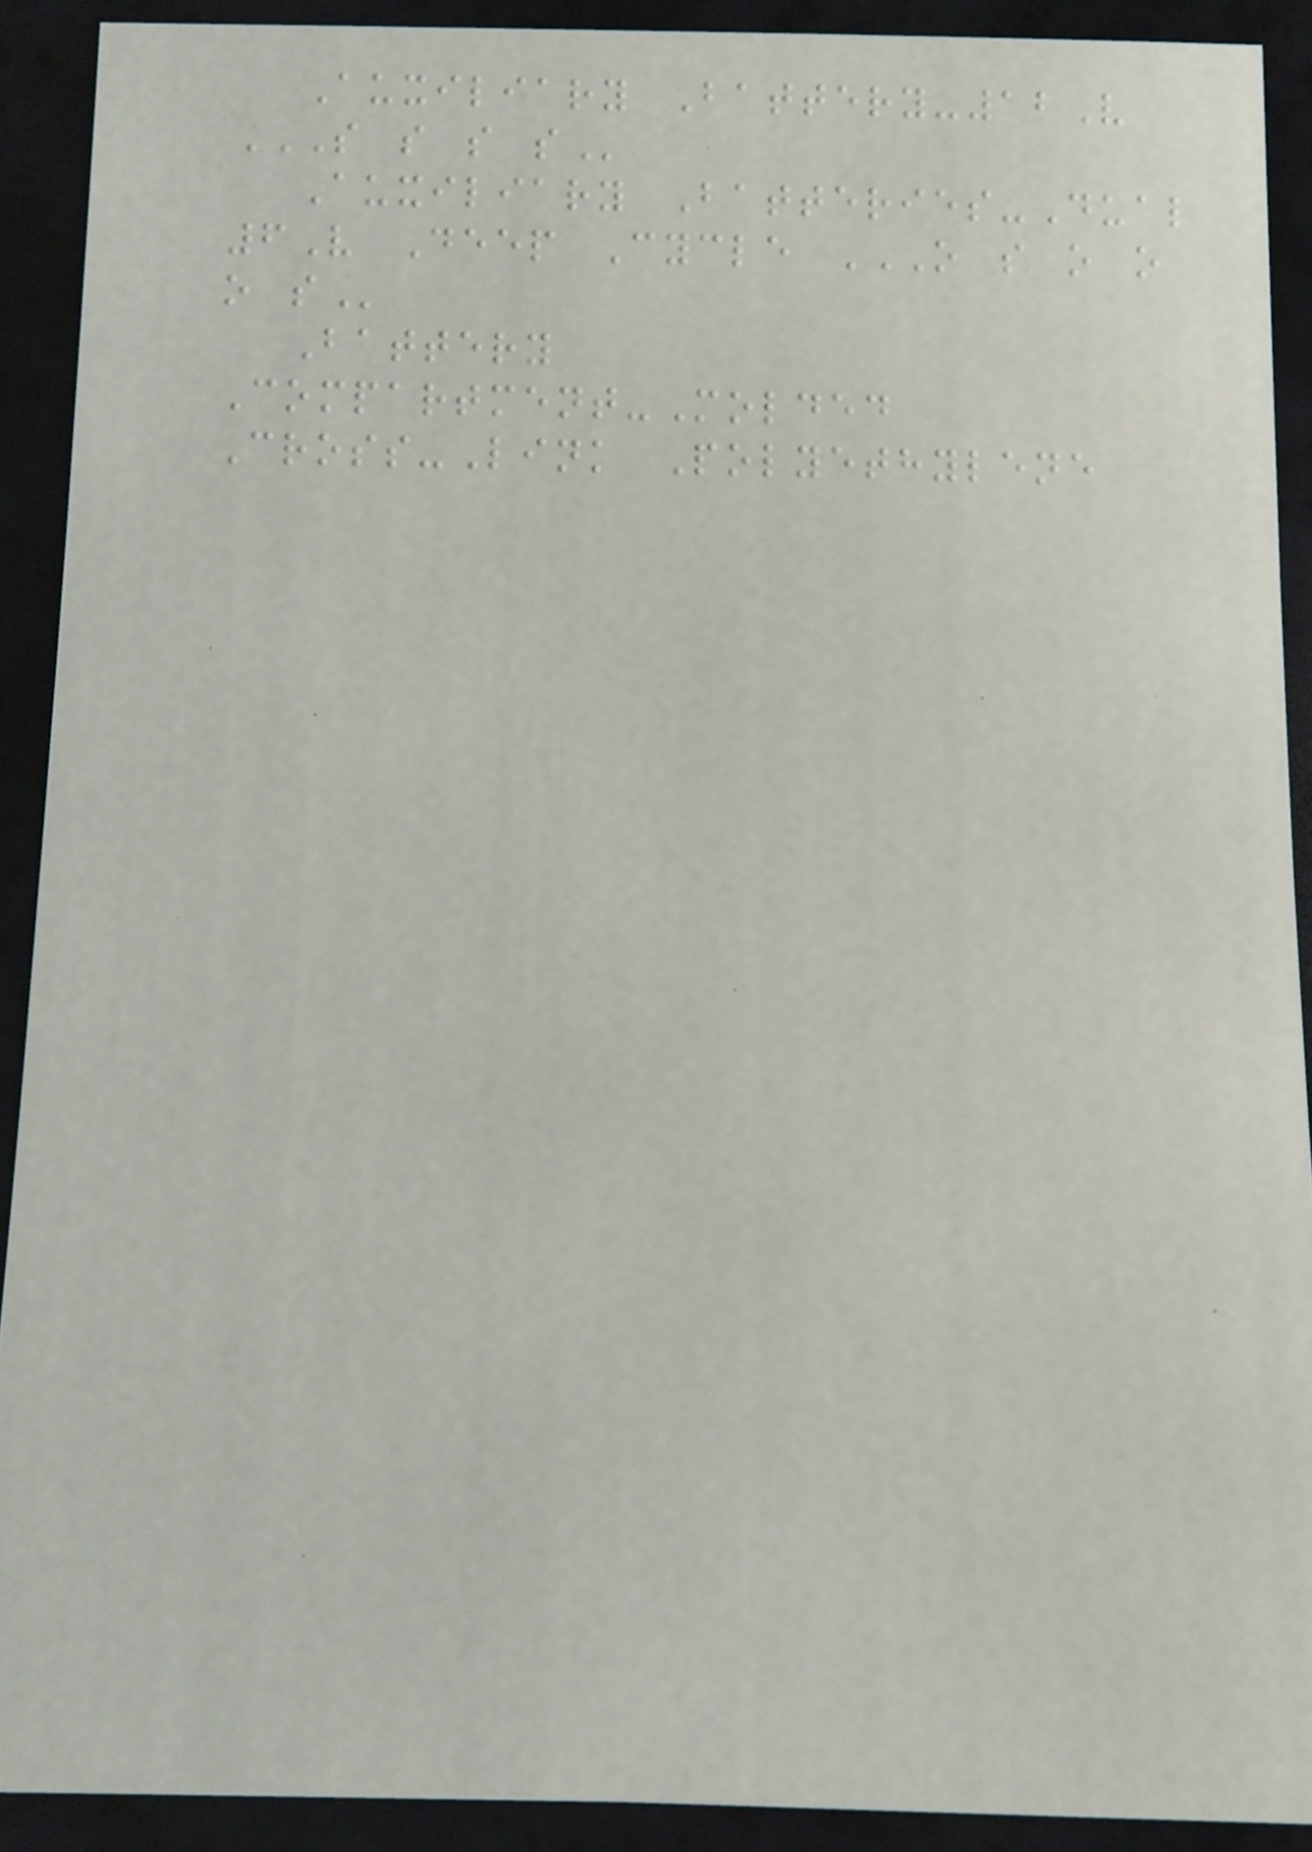Auxiliary Battery-12V
S S S S
Auxiliary Batteries-Dual
6V Deep Cycle O S O O
O S
Battery
Compartment-Molded
Cross-Link Polyethylene
